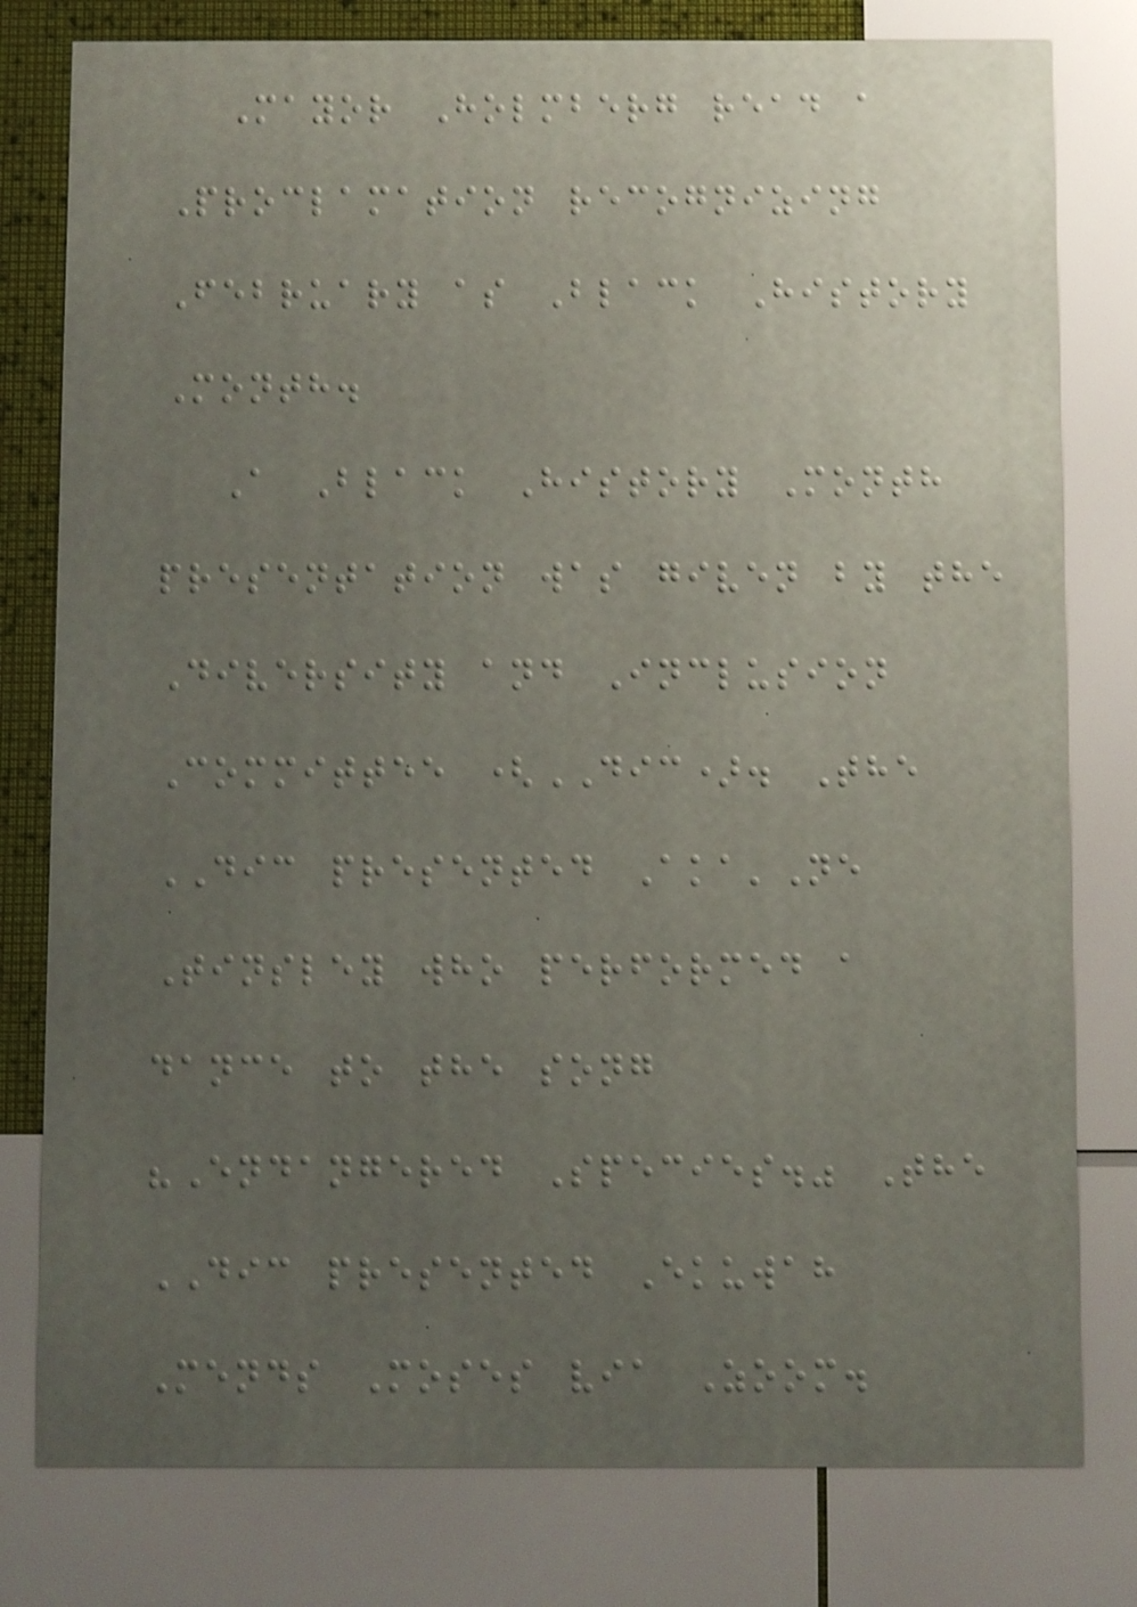Mayor Holmberg read a
Proclamation recognizing
February as Black History
Month.
A Black History Month
presentation was given by the
Diversity and Inclusion
Committee (DIC). The
DIC presented Aka'Ne
Tinsley who performed a
dance to the song
"Endangered Species." The
DIC presented Ekuwah
Mends Moses via Zoom.
